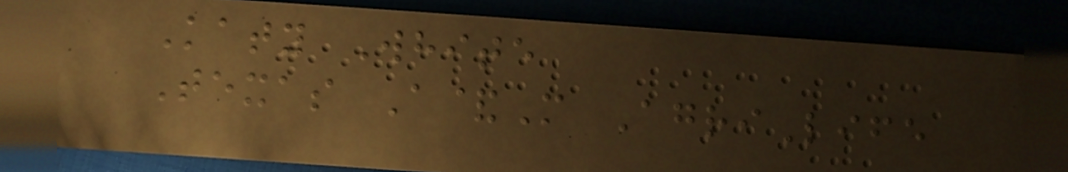Katy White
Texas A&M AgriLife
